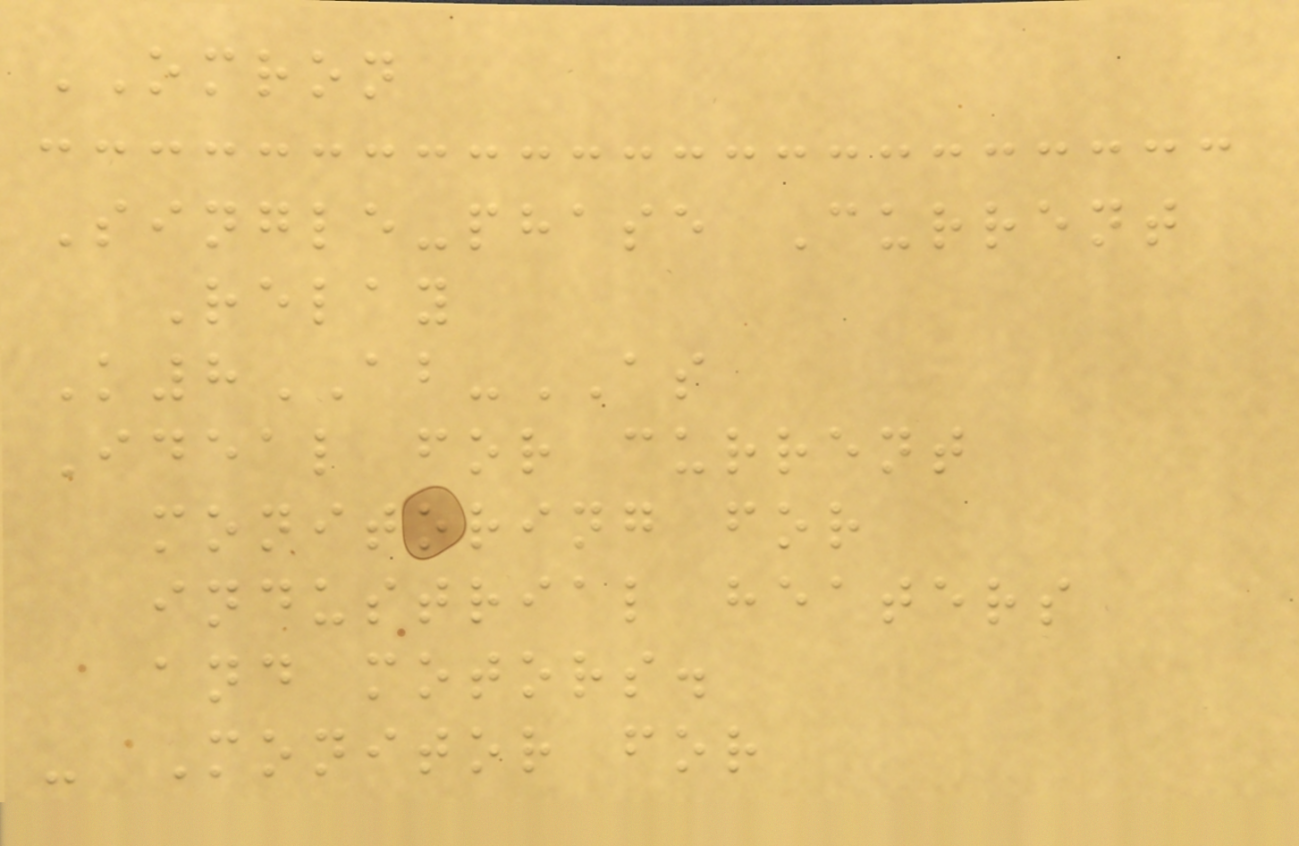OMRON
Single-phase Current
Relay
K8AB-AS
Ideal for current
monitoring for
industrial heaters
and motors.
- Monitor for
